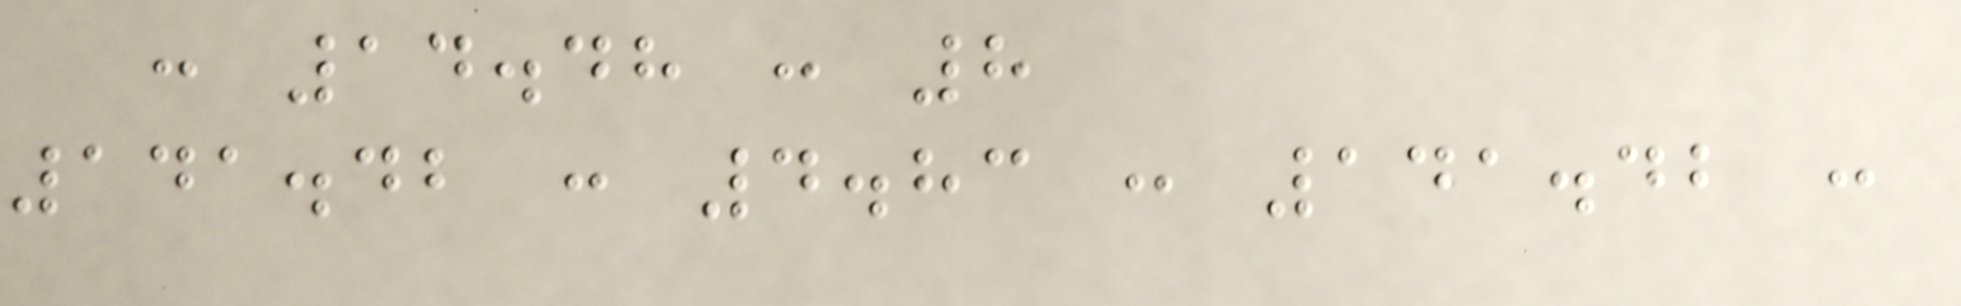: 14.48 : 8
141.42 : 4.83 : 141.42 :
